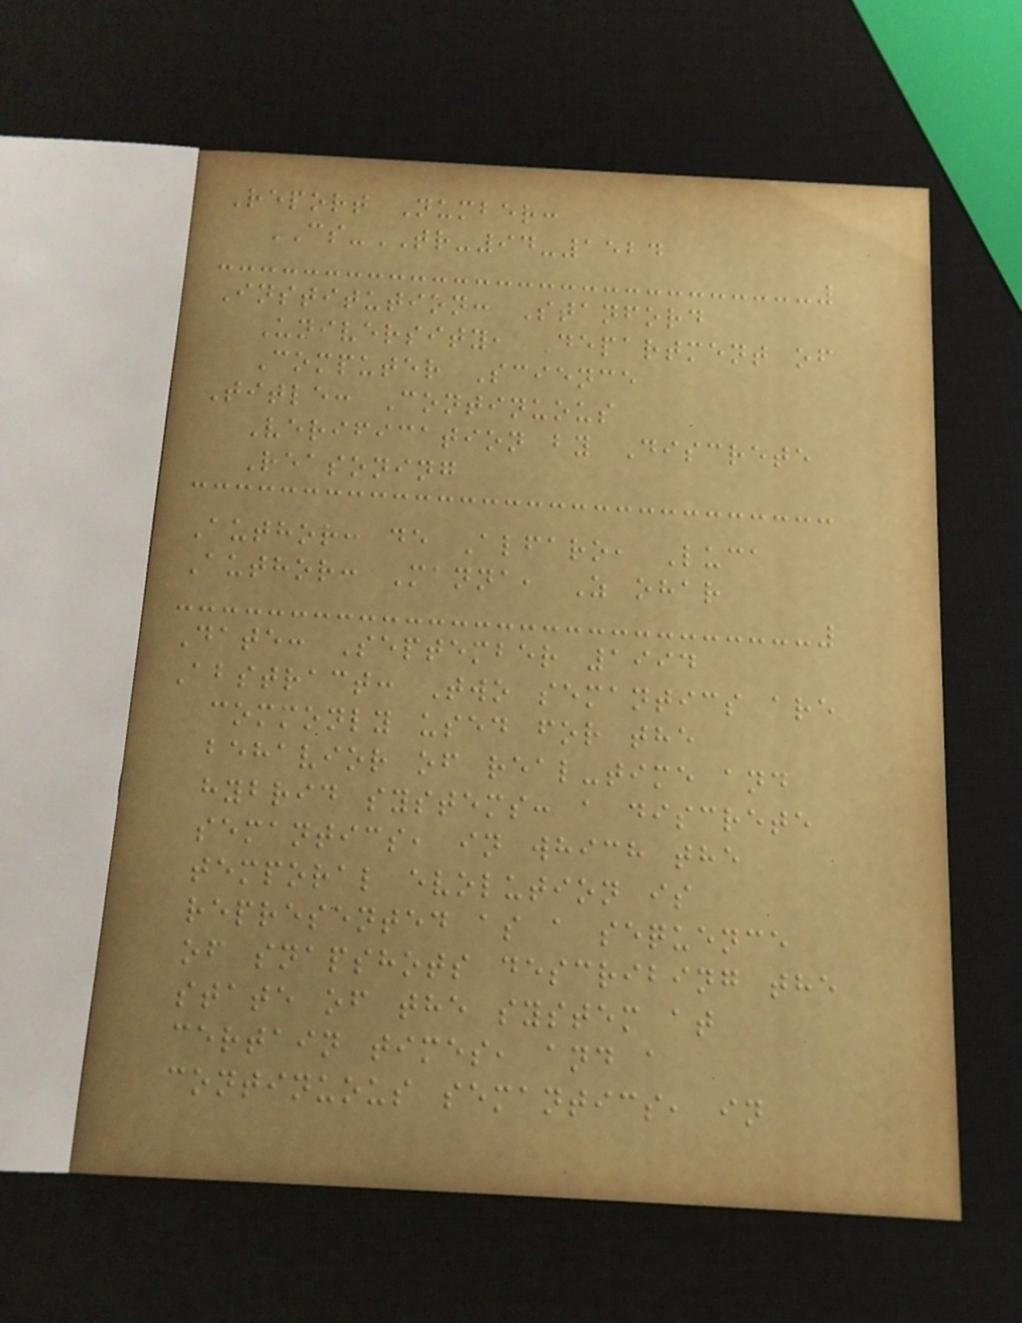Report Number:
CS-TR-94-1524
Institution: Stanford
University, Department of
Computer Science
Title: Continuous
Verification by Discrete
Reasoning
Author: de Alfaro, Luca
Author: Manna, Z ohar
Date: September 1994
Abstract: Two semantics are
commonly used for the
behavior of real-time and
hybrid systems: a discrete
semantics, in which the
temporal evolution is
represented as a sequence
of snapshots describing the
state of the system at
certain times, and a
continuous semantics, in
